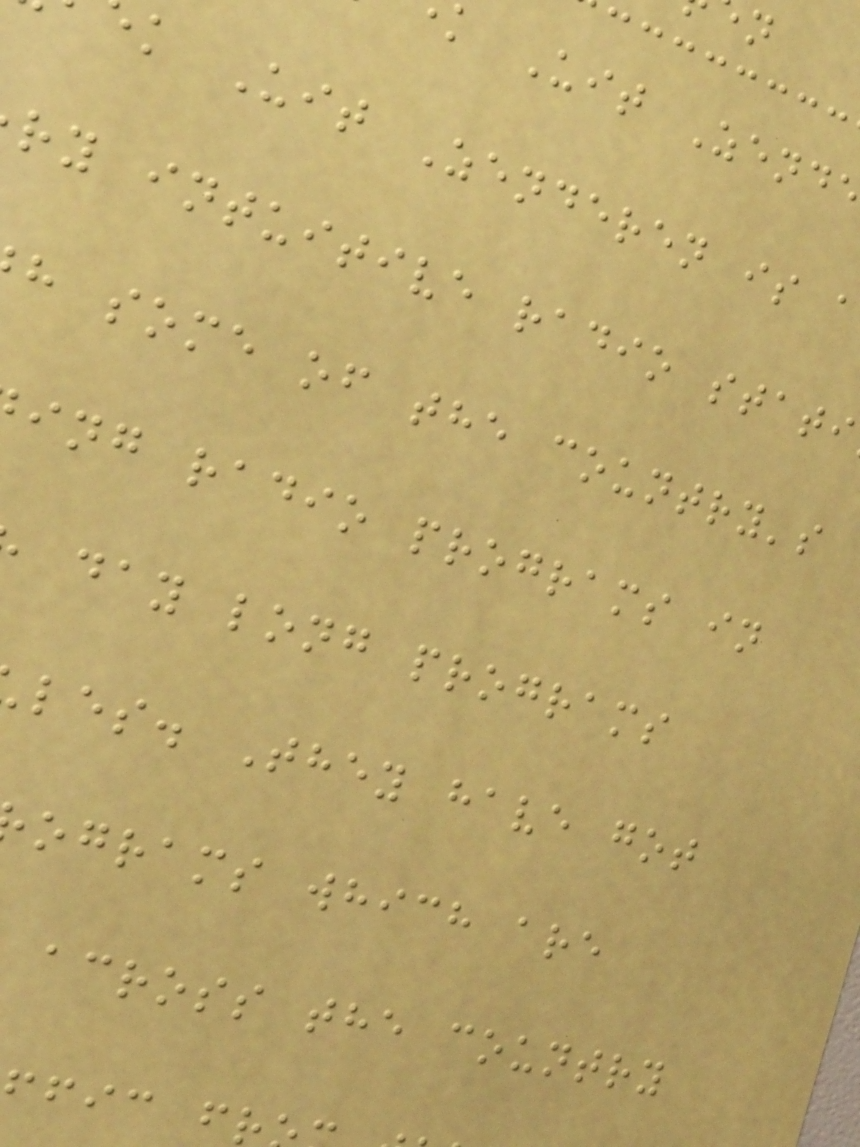k Uit Zend
k Uit Zenderen is a
ry intuitive radio stati
h some of the country's
ing radio programs in
day long programs
les. They have got
ograms which are
across the country
